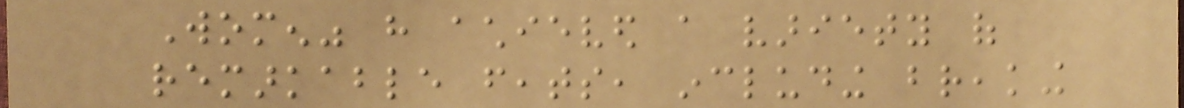Women" have achieved a variety of
remarkable feats, including breaking
